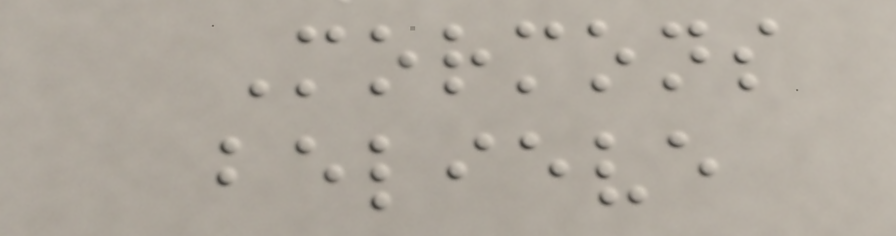Mormons
believe
